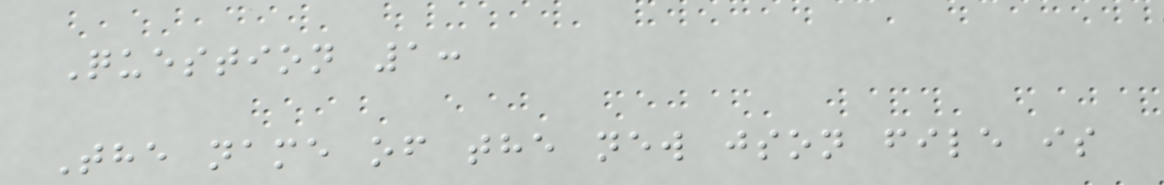Question 1:
The name of the new json file is
